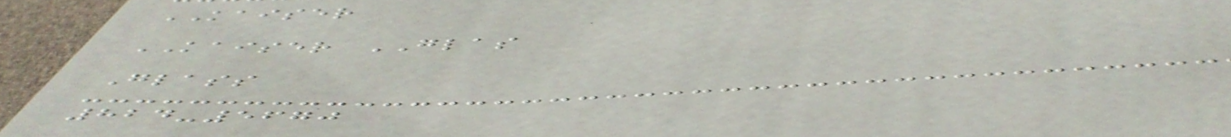KAISER
KAISER GLAS
Glass
824-5670
